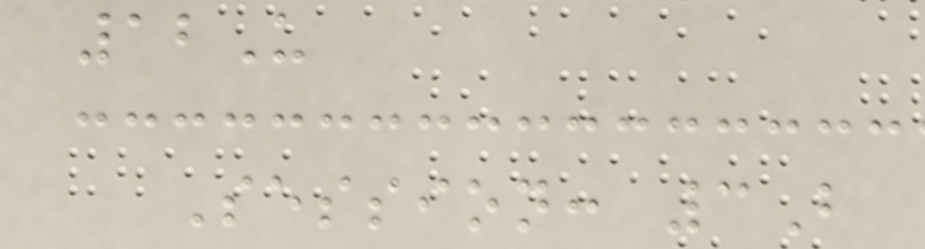12U
Session: 3B
